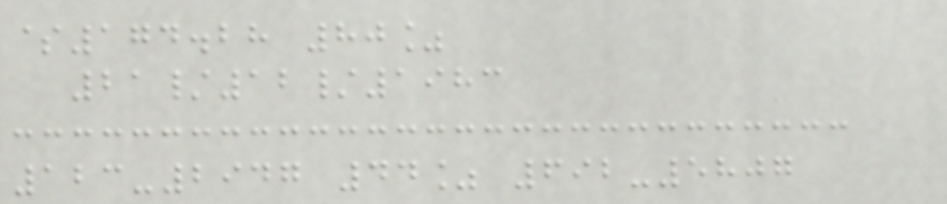$174.28 80%
21/12/1983
123-2947 44% 692-5807
